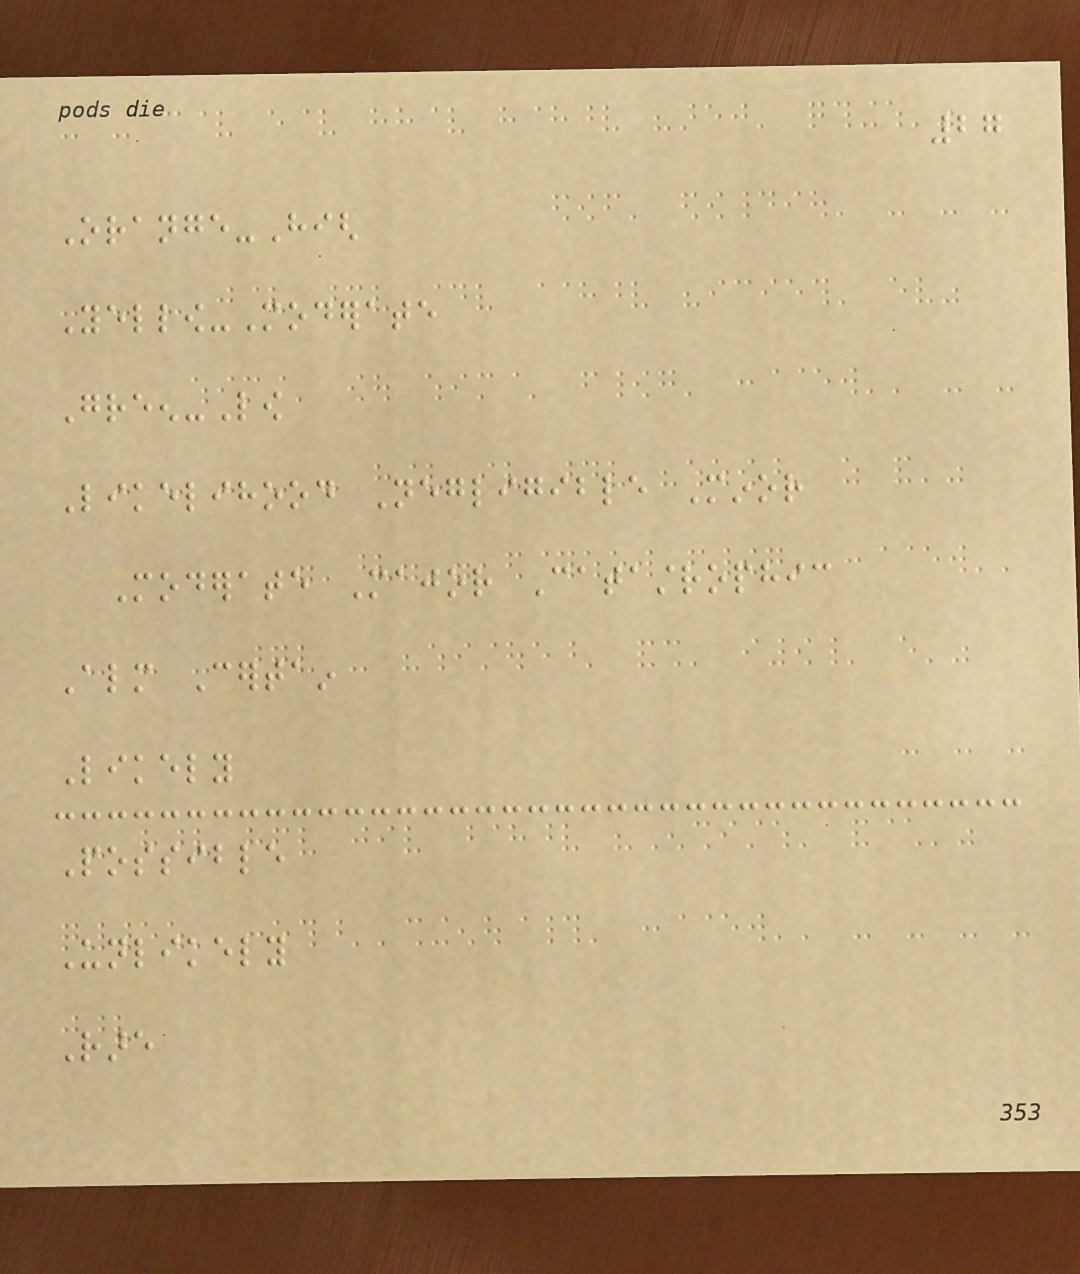27
Orange-High
Yellow-Moderate
Green-Low
Likelihood Negligible Minor
Moderate Major Catastrophic
Almost Certain
Likely
Possible
Unlikely
Rare
